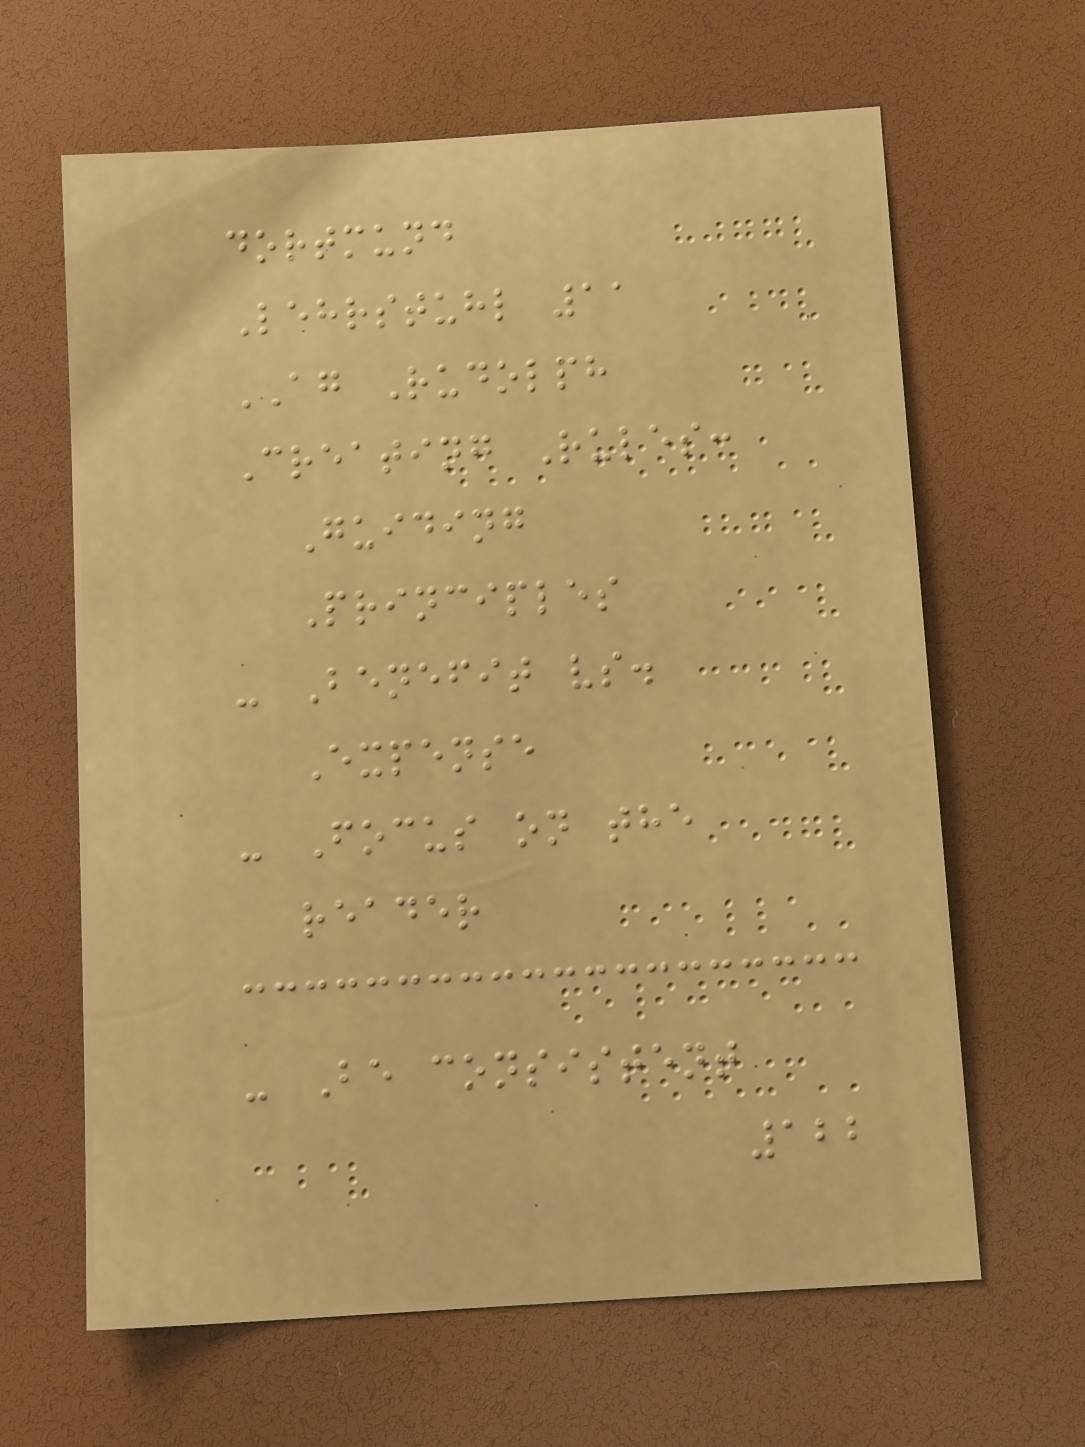dortmund
Lehrstuhl 11
AG Rudolph
Creating Rules:
Guiding
Principles
- Benefit vs.
Expense
- Focus on the
reader
- Be consistent
122
